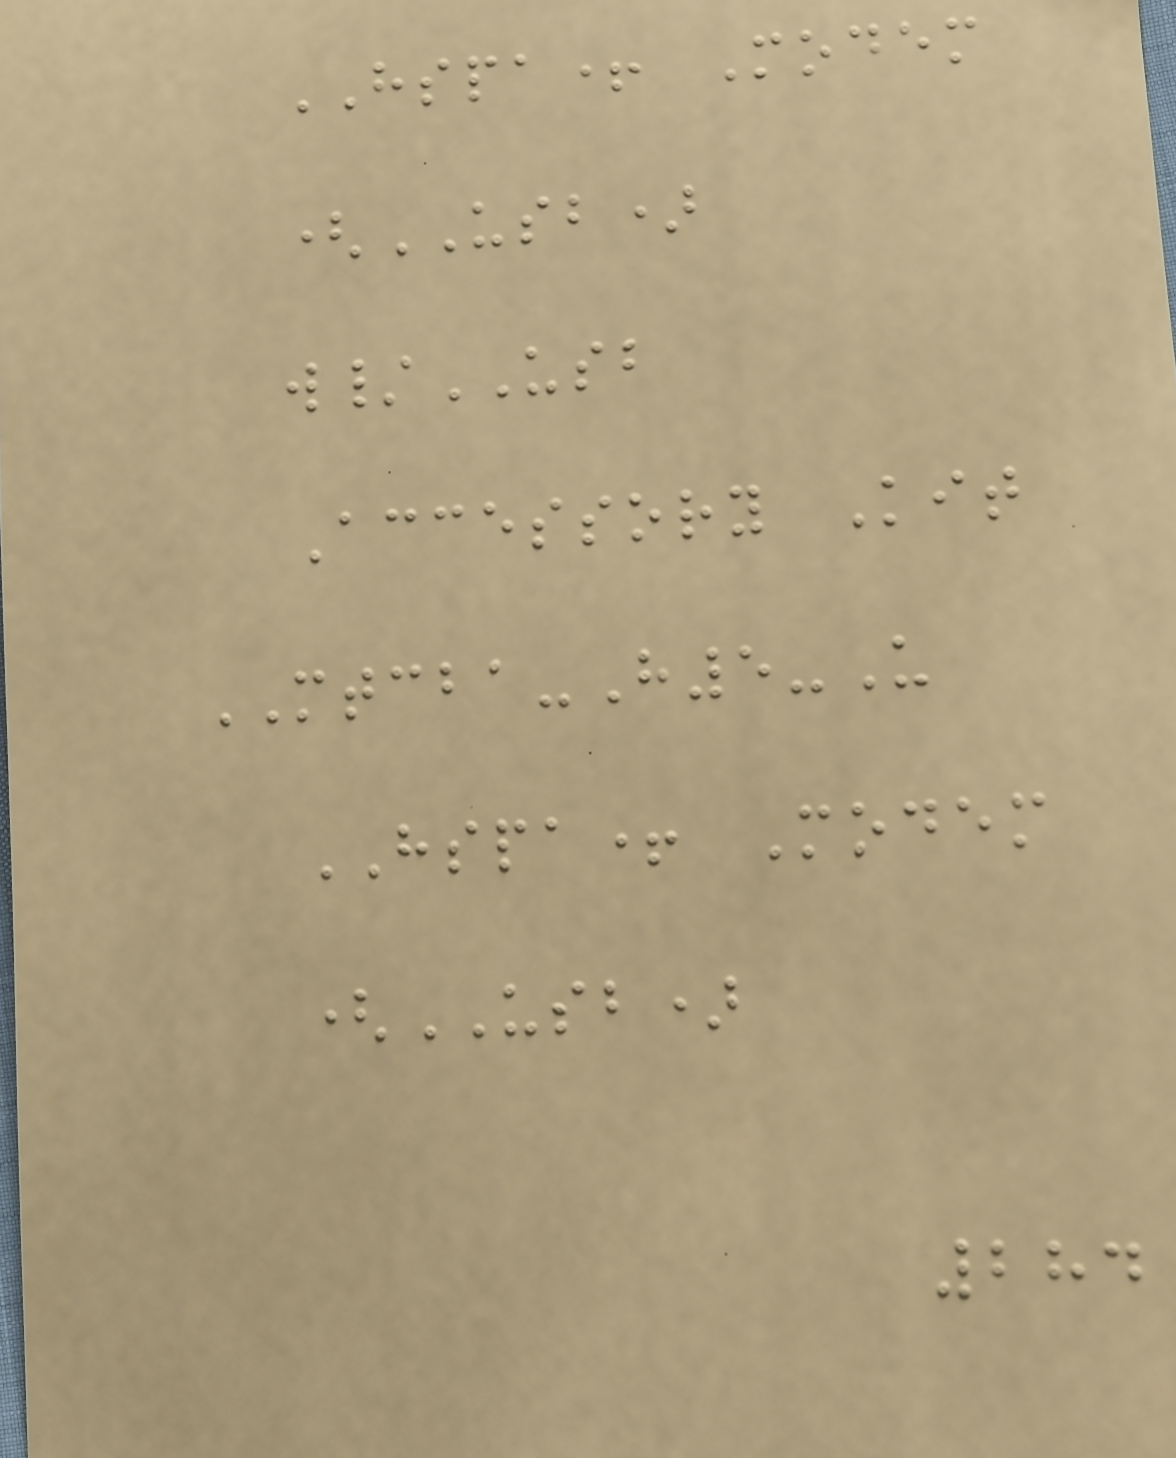HSPA+ Modem
(USB)
w/USB
Accessory Kit
MTCBA-H5-U
HSPA+ Modem
(USB)
284
